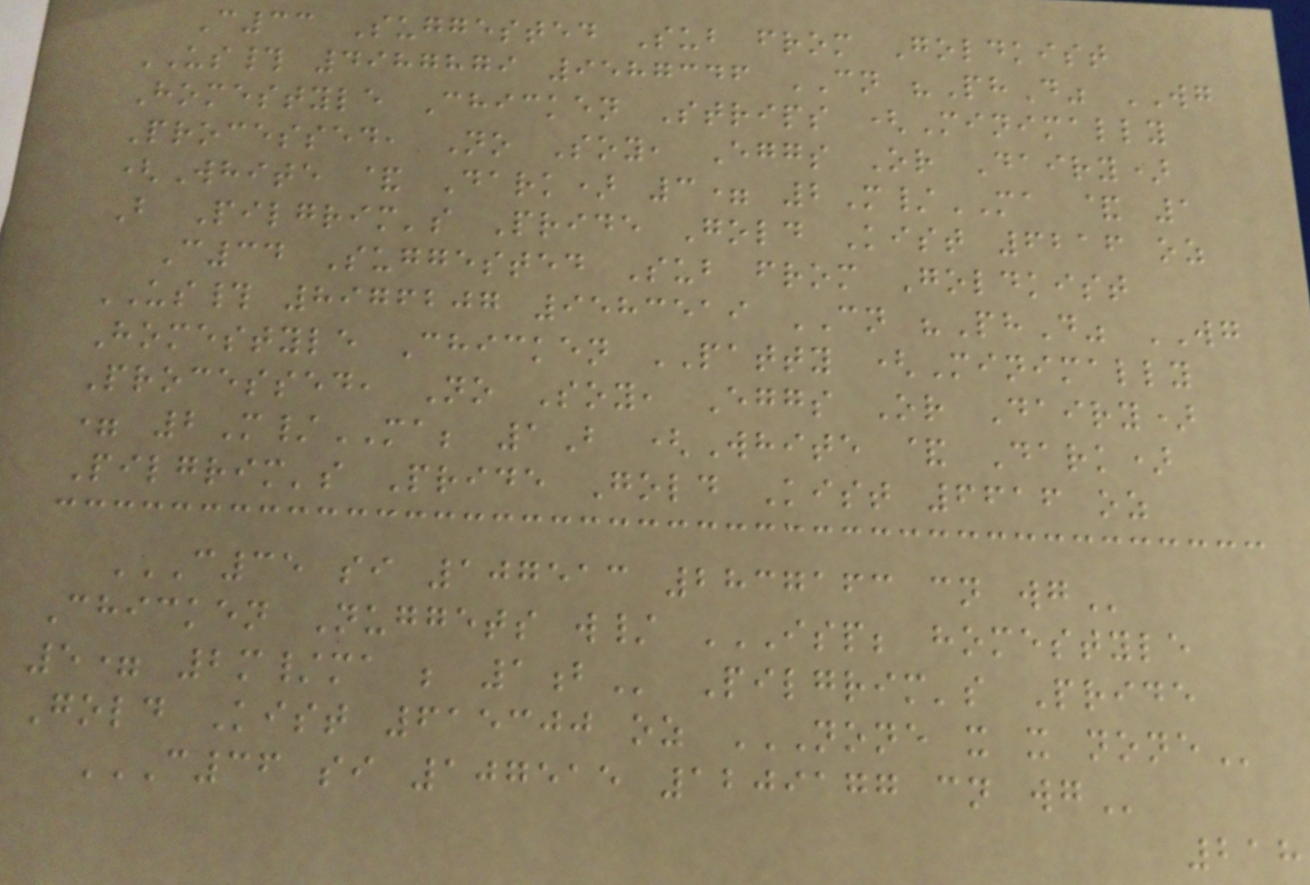C33 Suggested Sub from Goldkist
US# 4987879 9587346 CN "PhD" WG
Homestyle Chicken Strips (Minimally
Processed, No Soy, Eggs Or Dairy)
(White & Dark) 3= 2M/MA & 1
B Pilgrim's Pride Gold Kist 6216 oz
C34 Suggested Sub from Goldkist
US# 8976207 9583519 CN "PhD" WG
Homestyle Chicken PATTY (Minimally
Processed, No Soy, Eggs Or Dairy)
= 2M/MA; 1B (White & Dark)
Pilgrim's Pride Gold Kist 6616 oz
C35 SI 107513 2837163 CN WG
Chicken Nuggets w/ ISP; HOMESTYLE
5= 2M/MA ; 1B Pilgrim's Pride
Gold Kist 615300 oz NONE X X NONE
C36 SI 107515 1209177 CN WG
218
